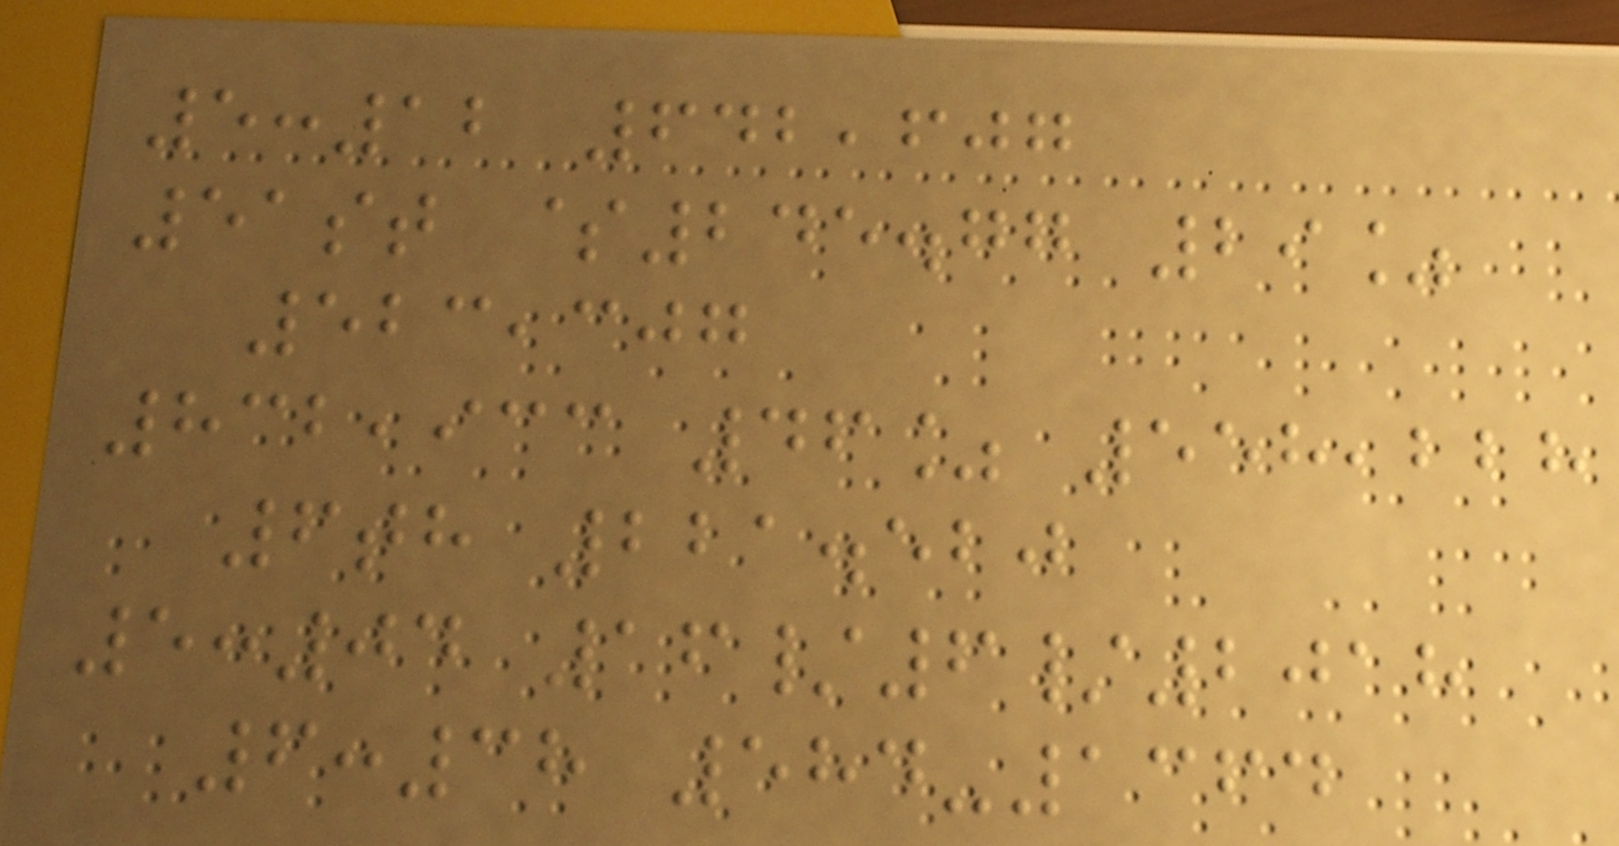5:12 642,607
51st $245.77 29%
523,307
832,933 46% 558,228
6th 221.520
5:04 16/6/2018
6:38 584-1364
